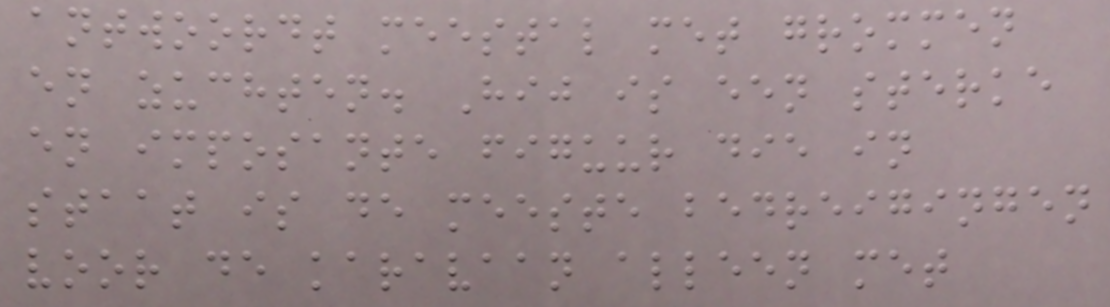antwoordt meestal met grommen
en zuchten. Hij is een sterke
en imposante figuur die in
staat is de meeste bedreigingen
voor de karavaan alleen met
